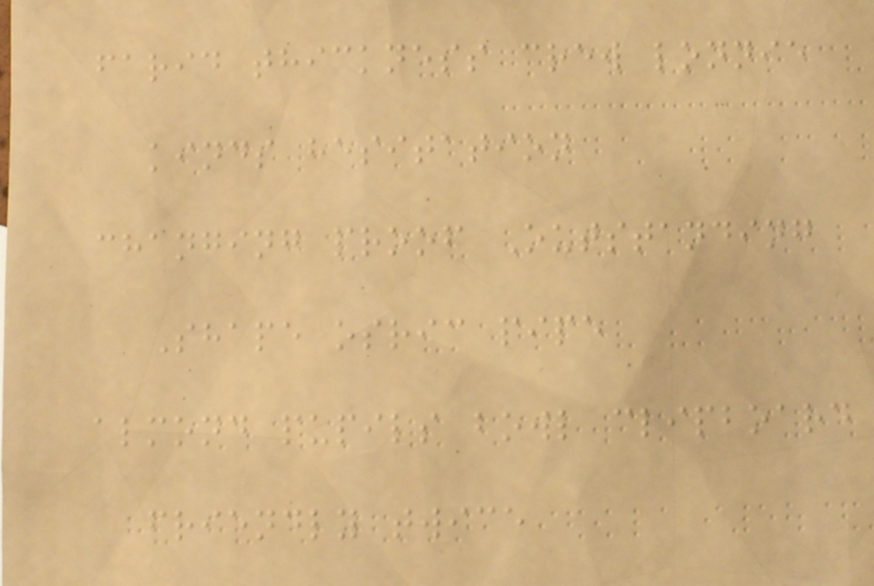farid thickness crew lonnie
kinds hesitation
changing proof Outstanding
Shape osric pipe
almond pupils bowl clipboard
friendly twice
